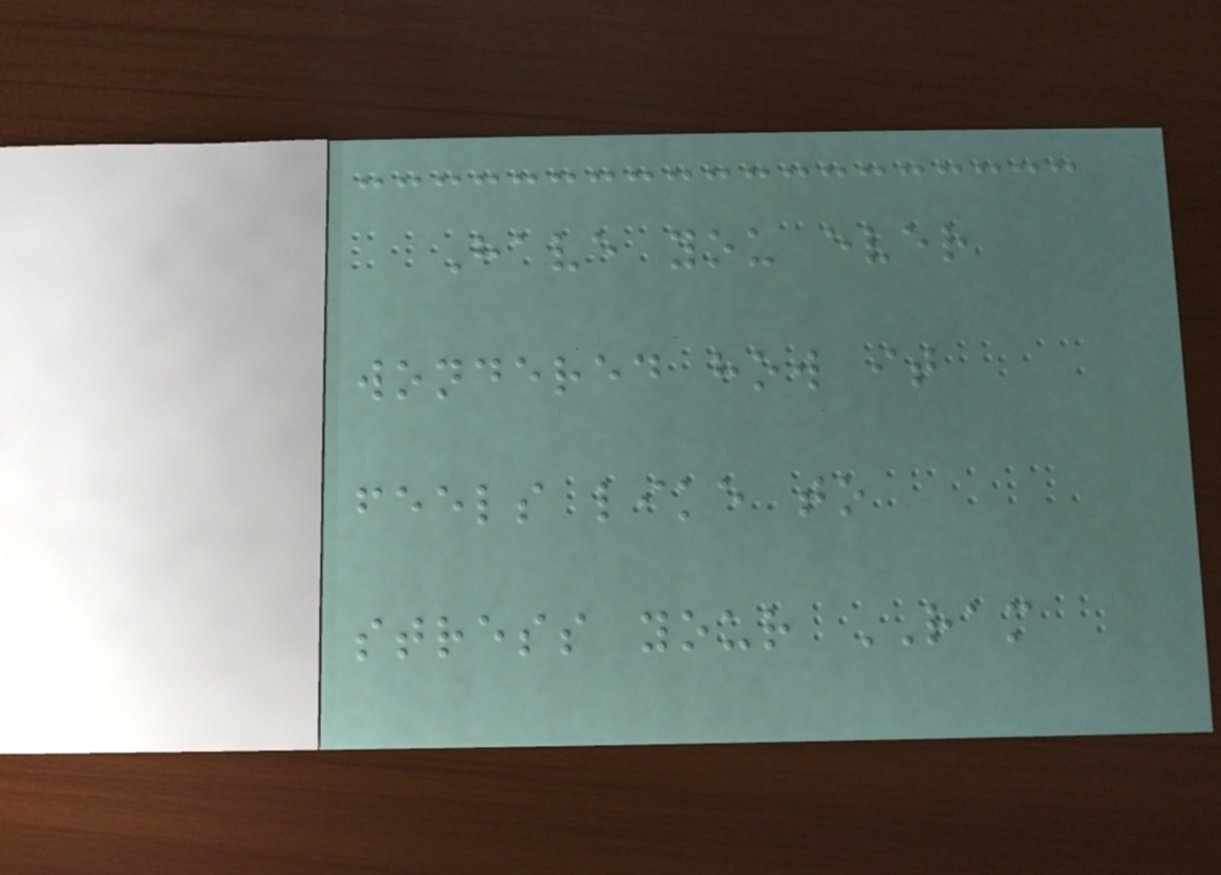Have you ever
wondered how it
feels like to
stress your RAM
